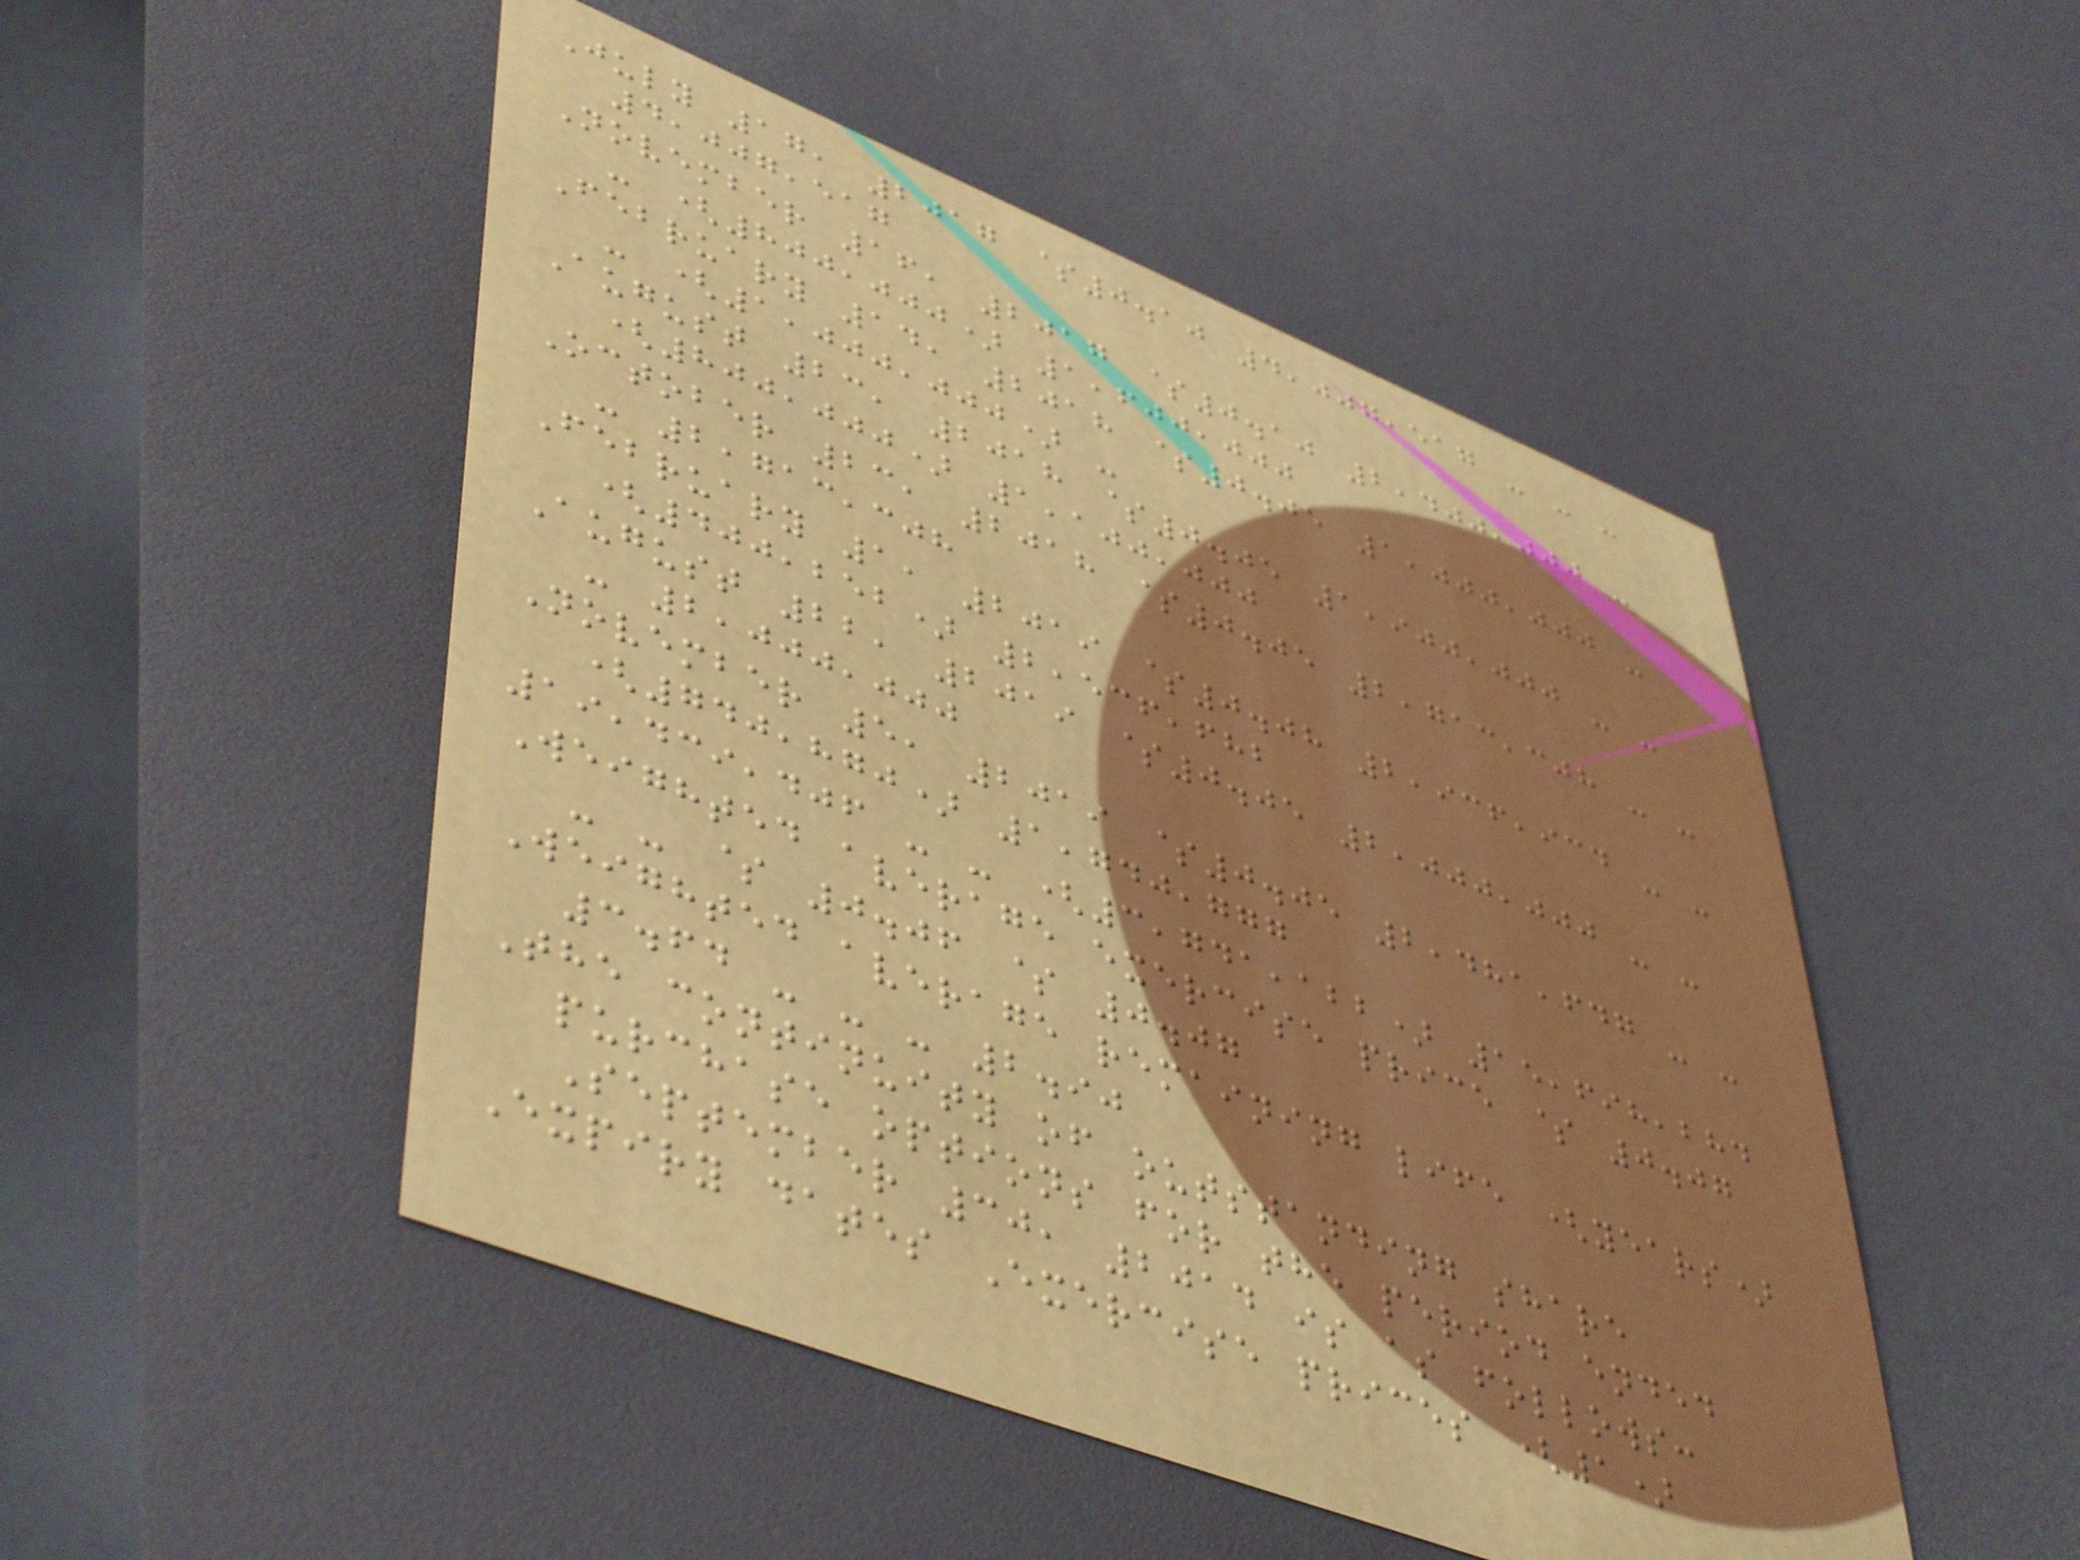July 17, 2017 $0.10 4,007,517 - - -
4,007,517
November 16, 2017 $0.10 2,400,000 -
- (800,000) 1,600,000
February 14, 2018 $0.05 1,000,000 -
- (1,000,000) -
August 23, 2018 $0.05 1,900,000 - -
(800,000) 1,100,000
October 23, 2018 $0.05 2,713,308 - -
- 2,713,308
February 1, 2019 $0.08 2,936,934 - -
(400,252) 2,536,682
August 22, 2019 $0.05 2,000,000 - -
- 2,000,000
November 5, 2019 $0.05 2,481,647 - -
(740,870) 1,740,777
19,439,406 - - (3,741,122) 15,698,284
Weighted average exercise price $ 0.07
- - $ 0.06 $ 0.07
Weighted average remaining life (years)
3.64 - - - 2.90
The continuity of outstanding share
purchase options for the period ended
September 30, 2014 is as follows:
Expiry dates Exercise prices (1)
